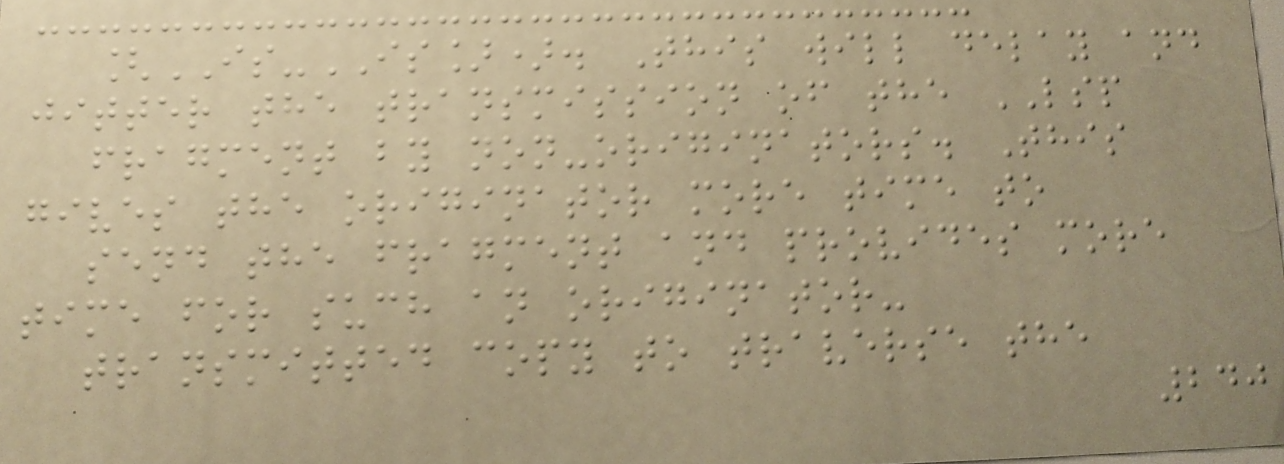[IS-IS]). This will delay and
jitter the transmission of the LSP
fragment by non-originators. This
gives the originator more time to
send the fragment and provides more
time for such an originator-
transmitted copy to traverse the
240
